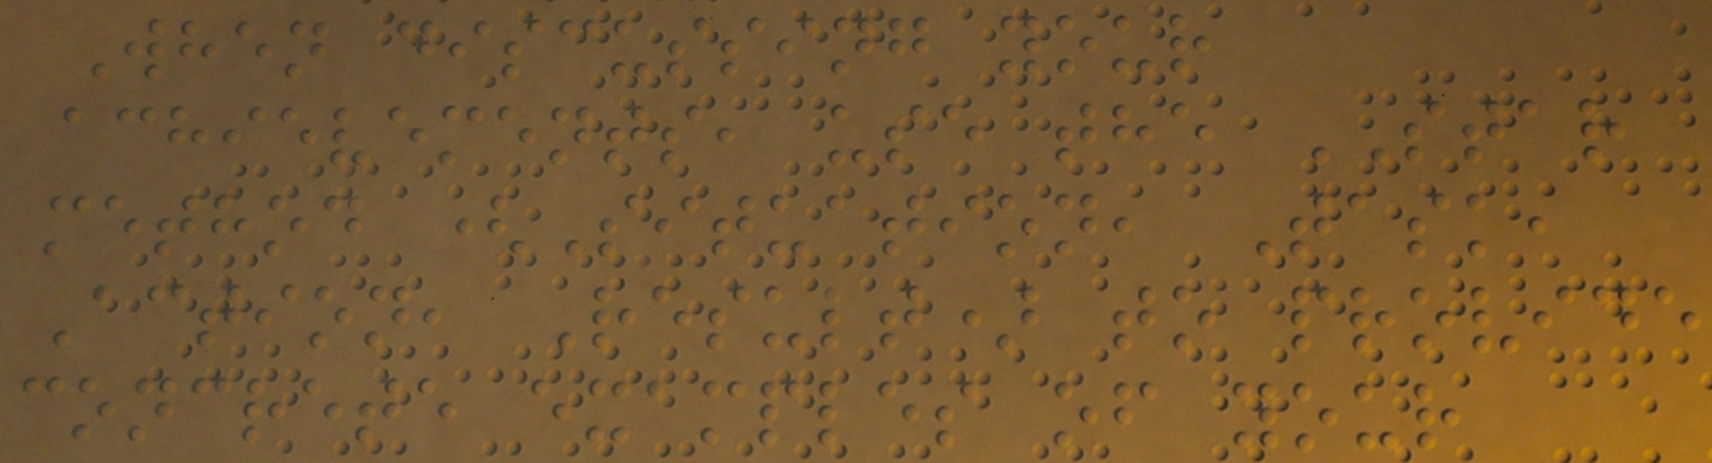When discussing your
achievements, use the STAR
method (Situation, Task,
Action, Result) to provide
concrete examples of your
